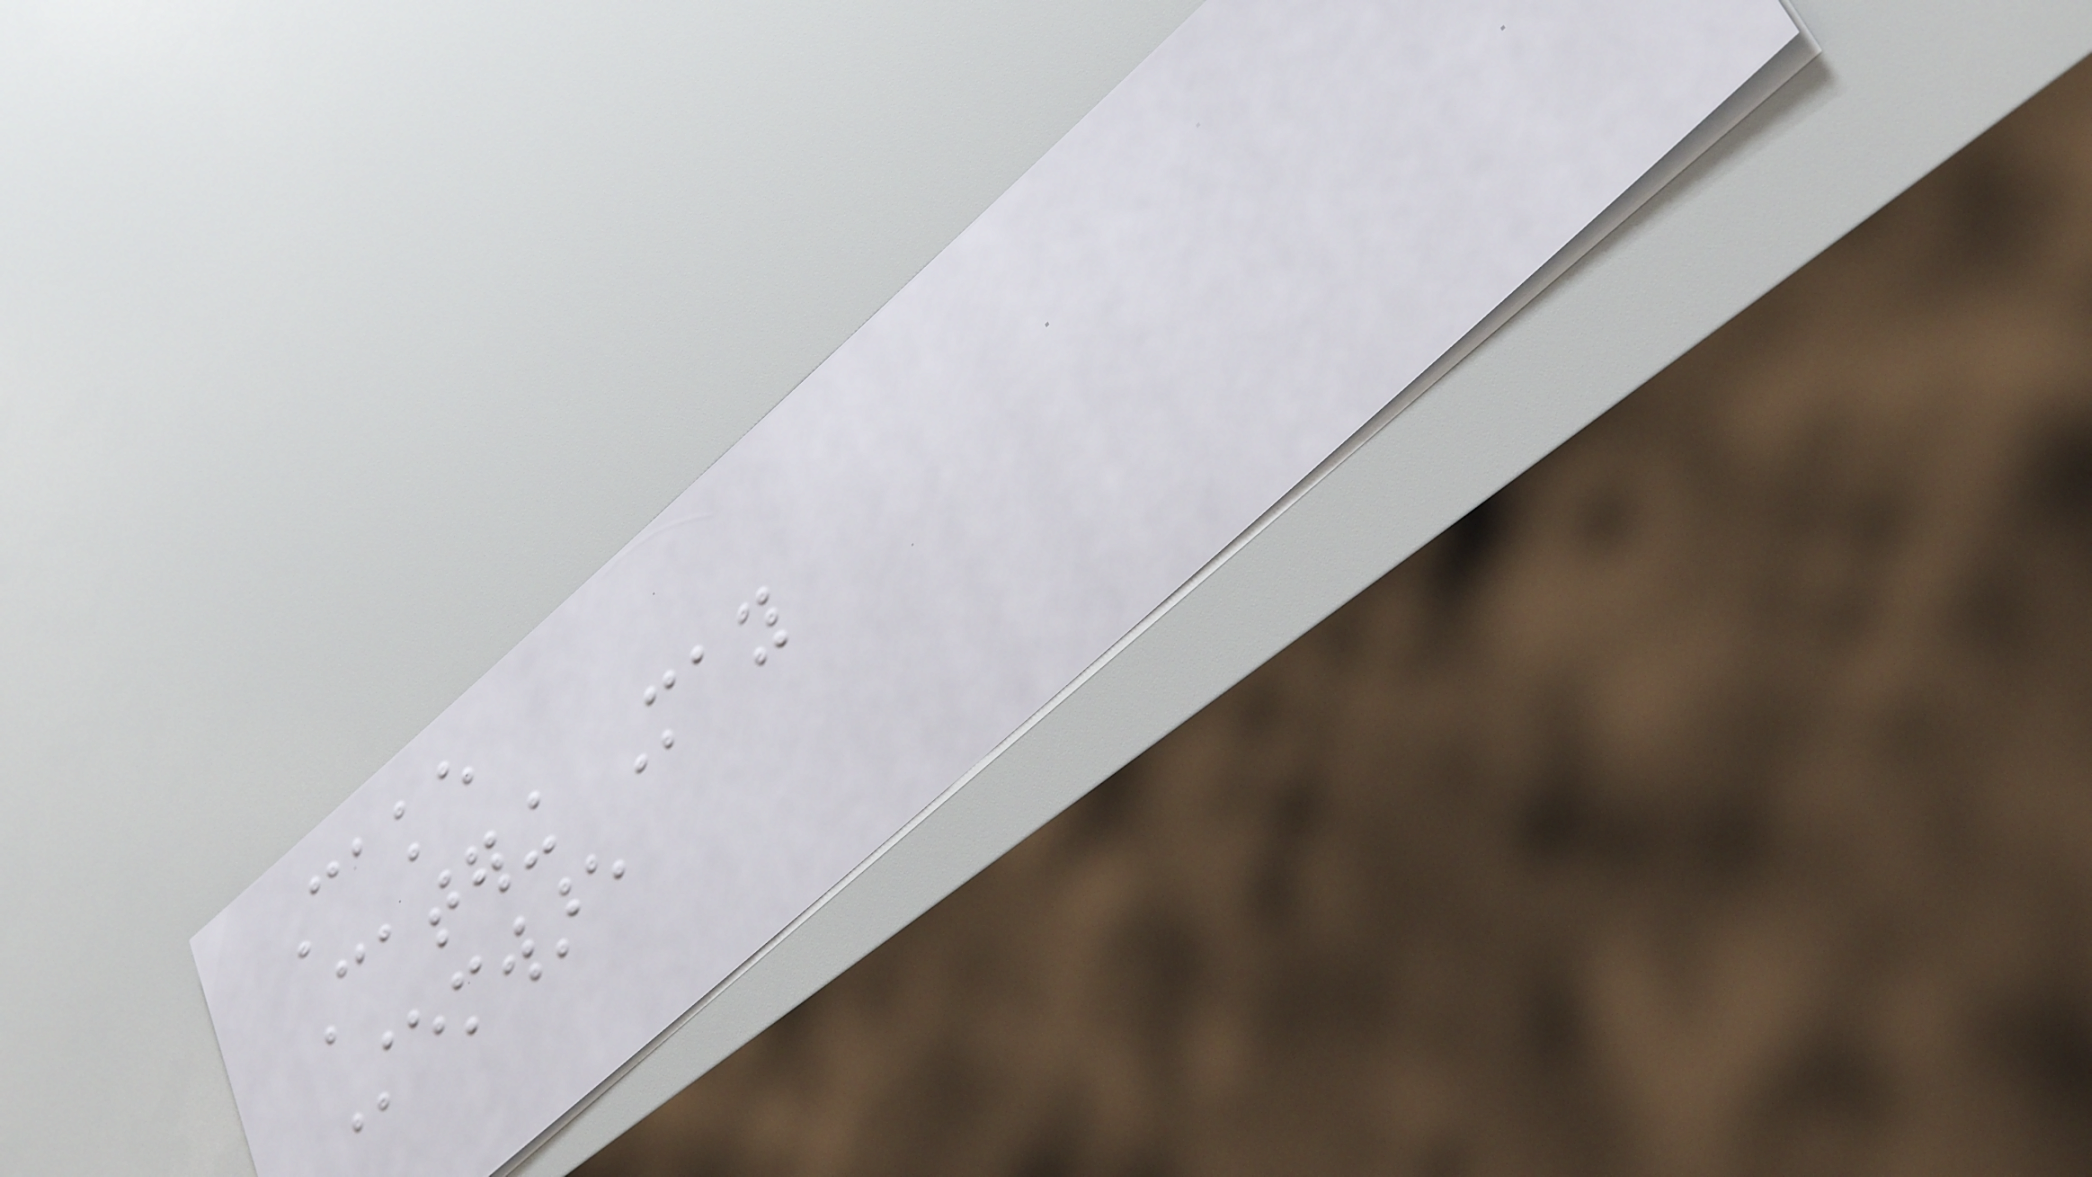Cake
Catering May
Stemware
